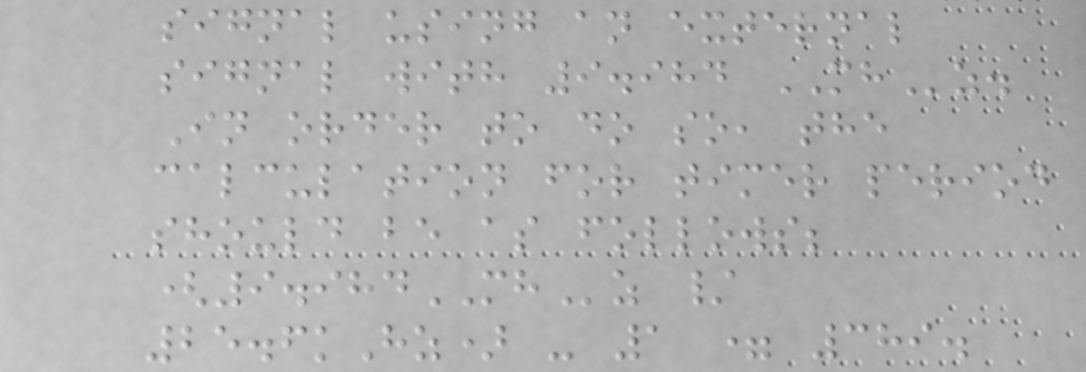signal using an external
signal with 9.984 MHz.
In order to do so, the
calculation for timer period
should be as follows;
(9.984MHz /
25.6kHz) - 1 = 389.
